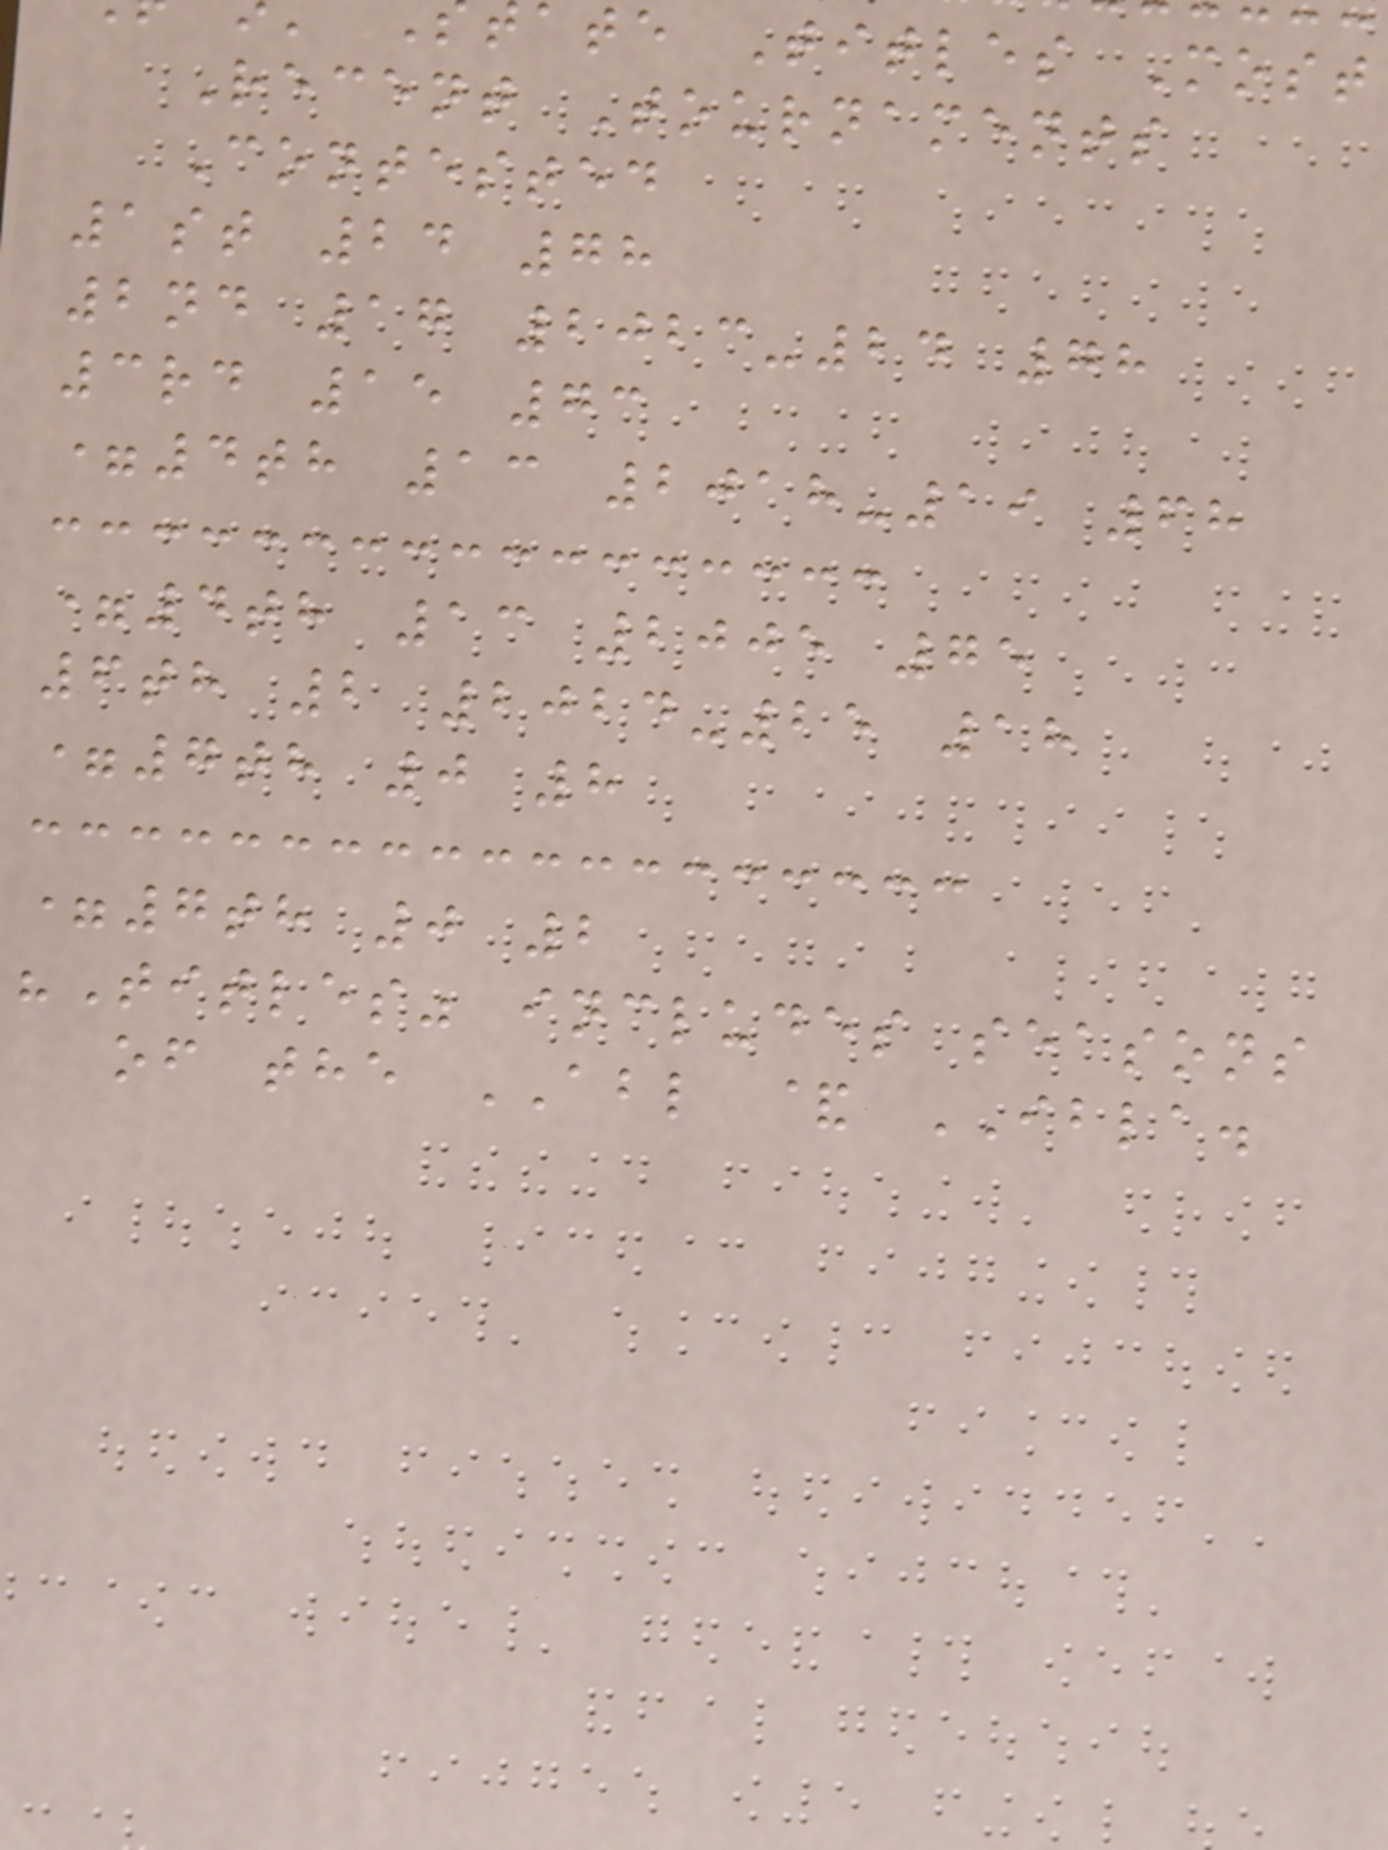ate Titles Most
Recent Tournaments
Contested
1st 24 78
2nd 17 2023-24 78
3rd 15 73
=4th 13 2018-19 68
=4th 13 2005 75
6th 2 2024-25 18
=7th 0 8
=7th 0 2
"Titles" includes seasons
of the ABL & IBLA.
